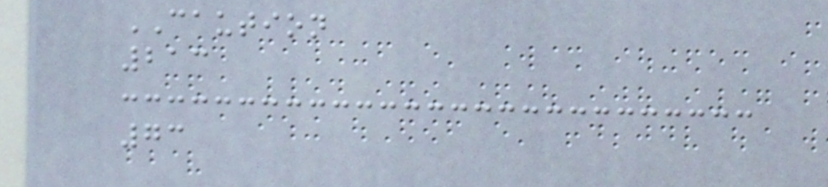CAUTION
213
73
